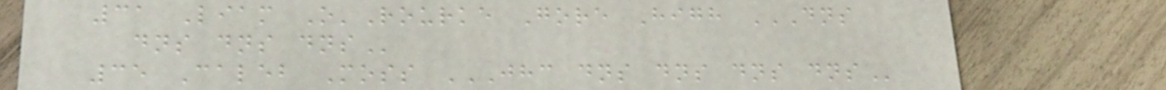31 Liam O'Rourke Gore High DNS
DNS DNS DNS
35 Caleb Moss JHC DNS DNS DNS DNS
